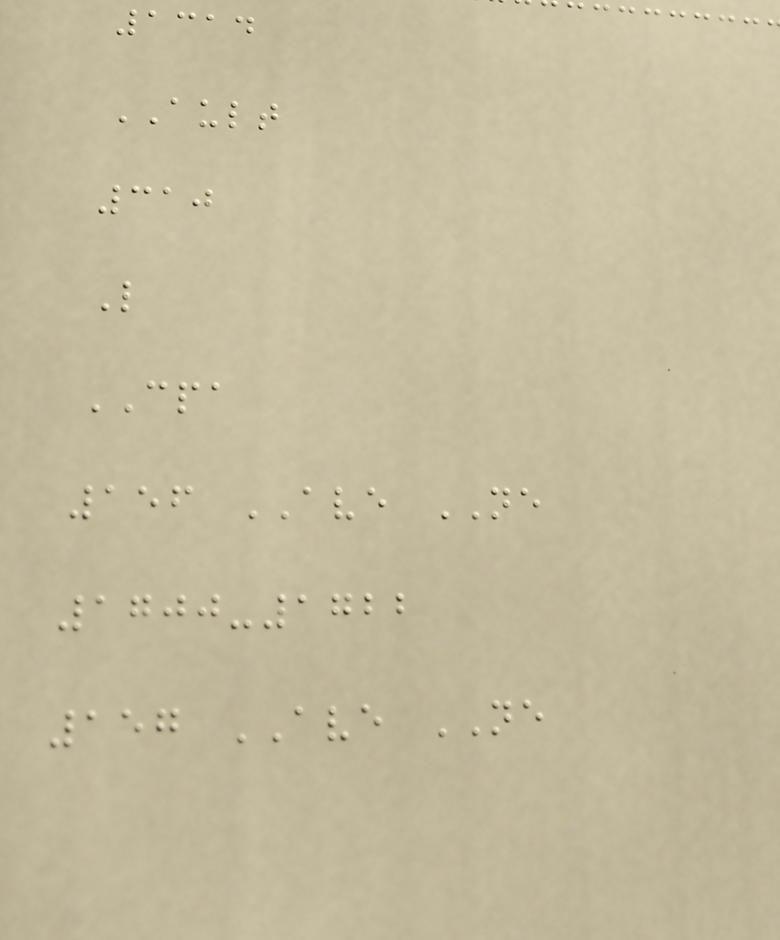1314
AULT
310
L
CPA
156 AVE NE
1700-1722
157 AVE NE
